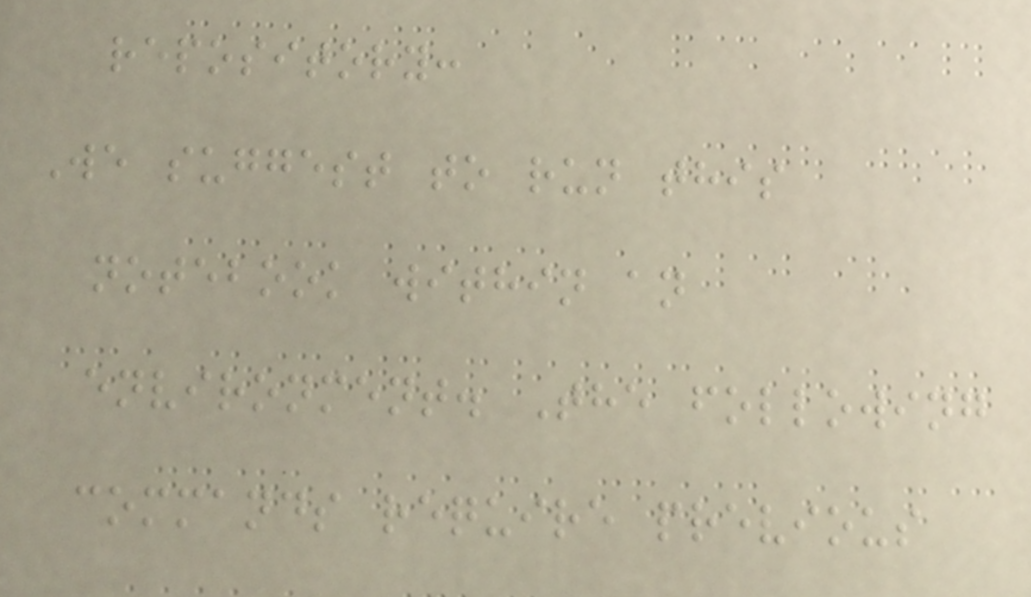repository:
We suggest to run this
notebook within an
environment. The following
commands require previous
